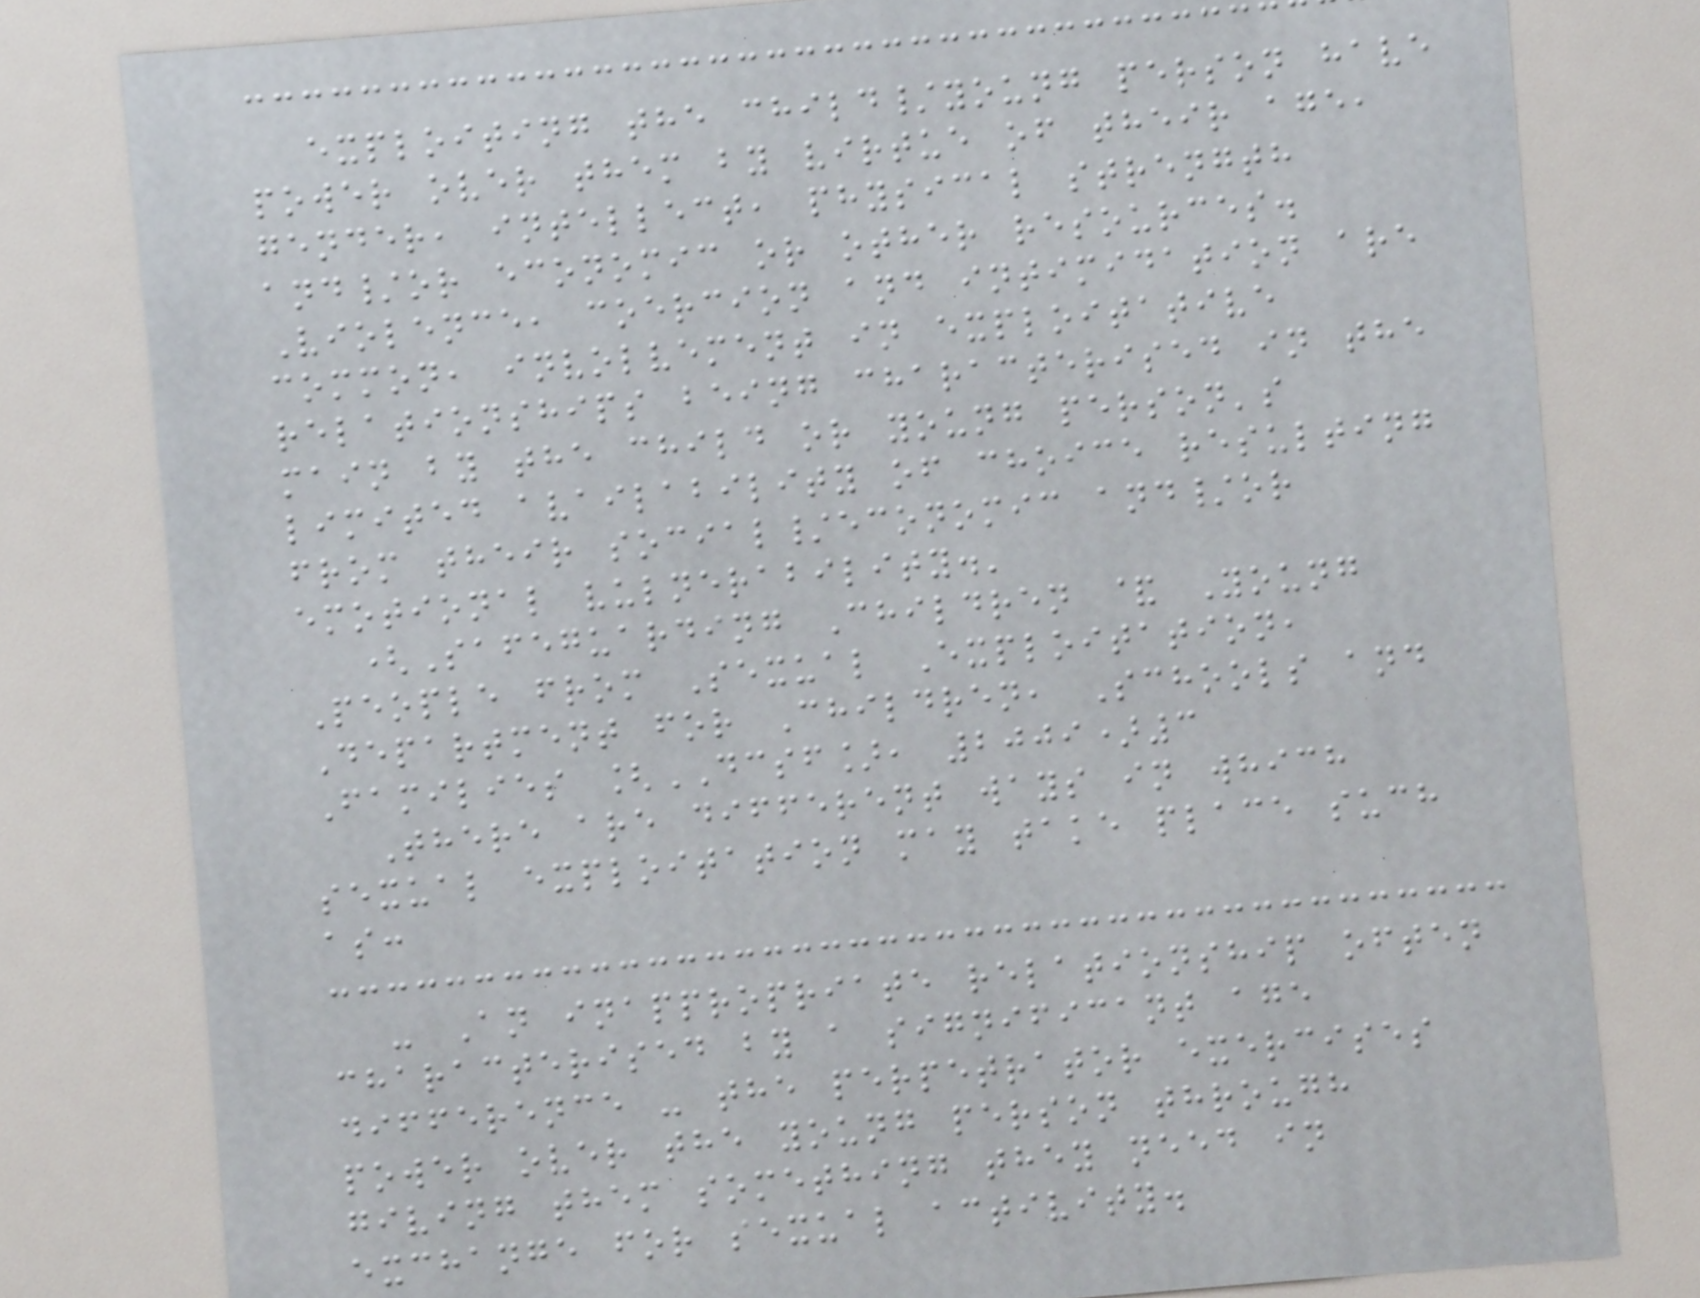exploiting the child/young person have
power over them by virtue of their age,
gender, intellect, physical strength
and/or economic or other resources.
Violence, coercion and intimidation are
common, involvement in exploitative
relationships being characterised in the
main by the child or young person's
limited availability of choice resulting
from their social/economic and/or
emotional vulnerability.'
(Safeguarding Children & Young
People from Sexual Exploitation,
Department for Children, Schools and
Families [DCSF], 2009)3
There are different ways in which
sexual exploitation may take place such
as:
- An inappropriate relationship often
characterised by a significant age
difference - the perpetrator exercises
power over the young person through
giving them something they need in
exchange for sexual activity.
